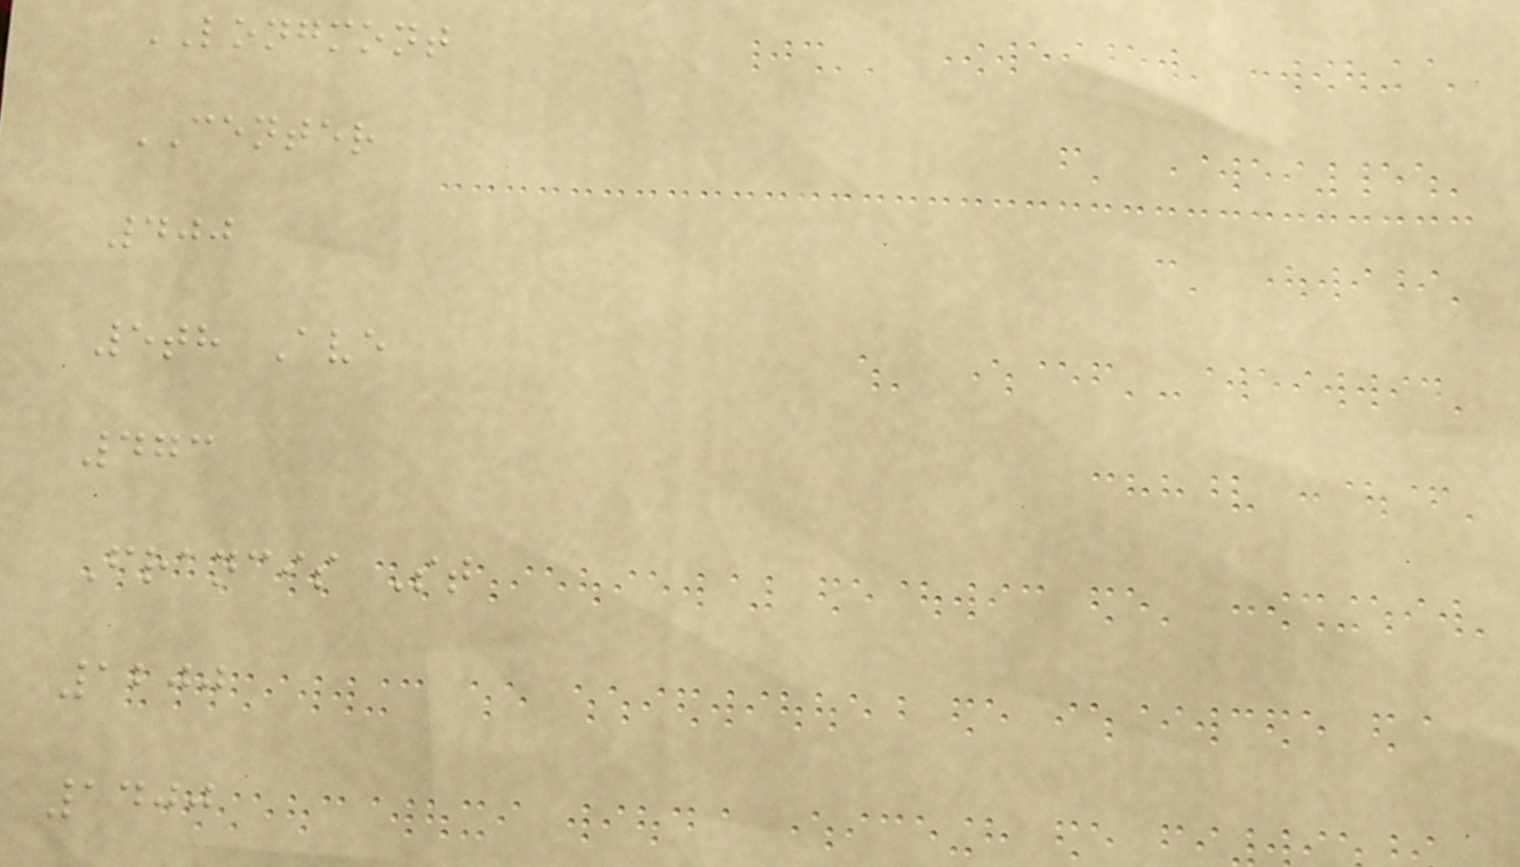LONGMONT
CENTER
400
5th Ave
473
Francis St
1200
1400
